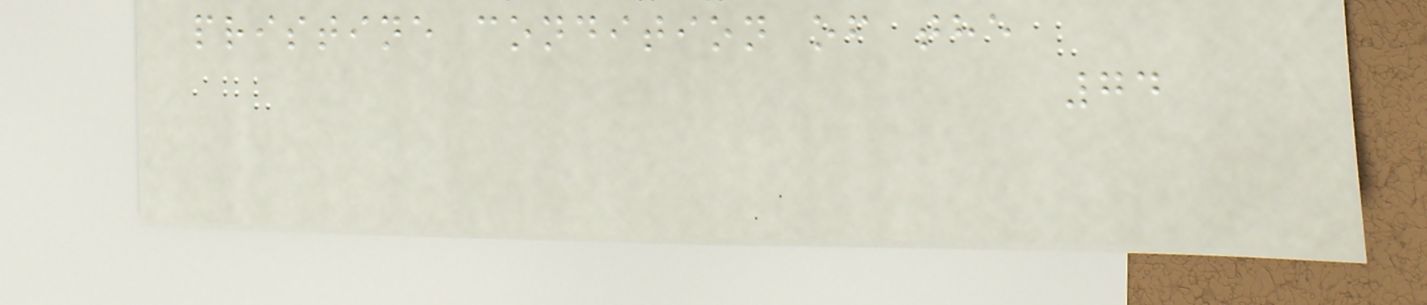pristine condition of the
74
